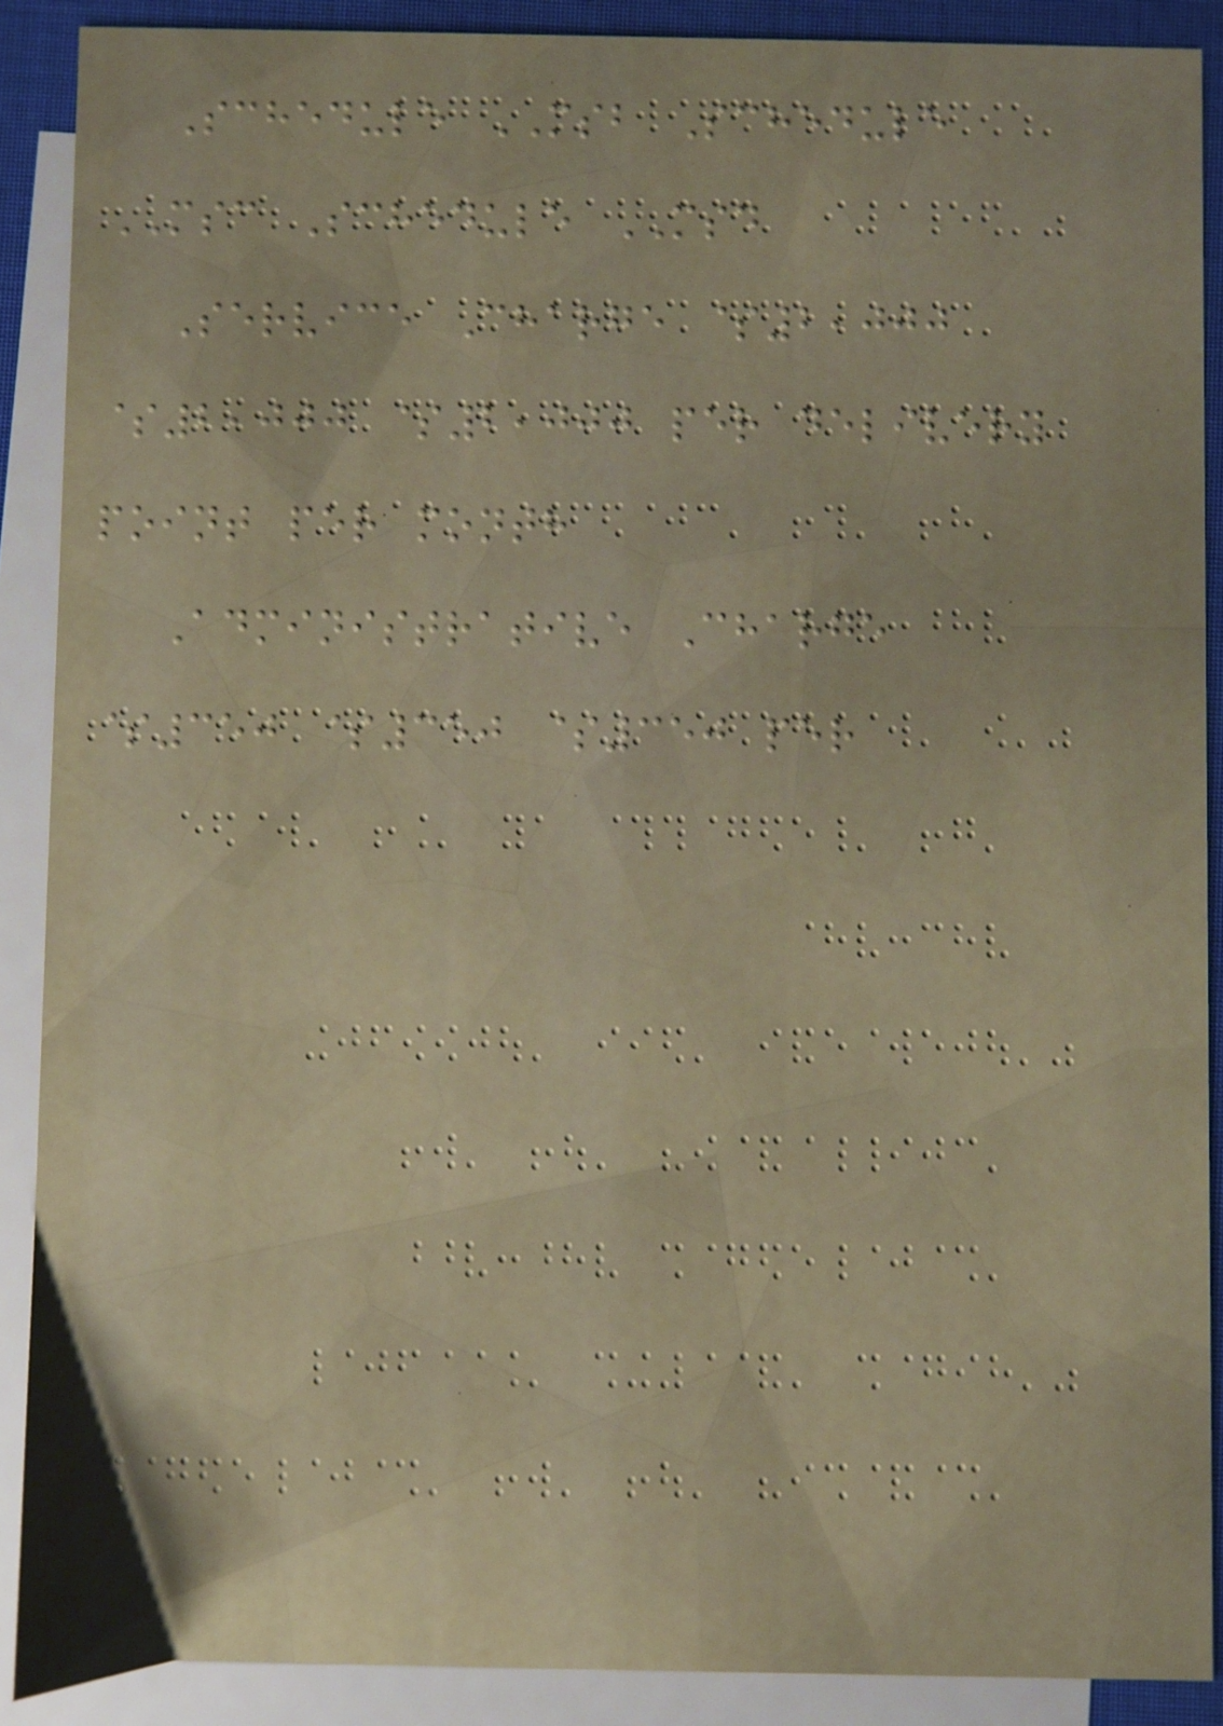Schedule MSB Schedule
MSC Schedule MSD
Service Charge $2,000
$2,000 $2,000 per delivery
point per month
Administrative Charge
$350 $350 $350 per
